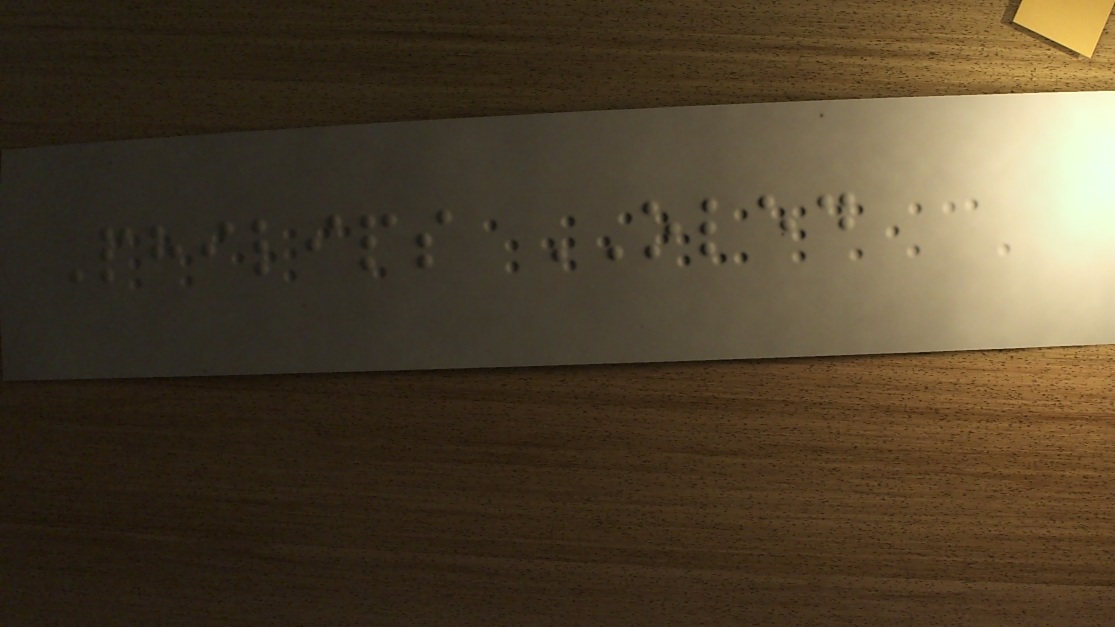Philips OLED
